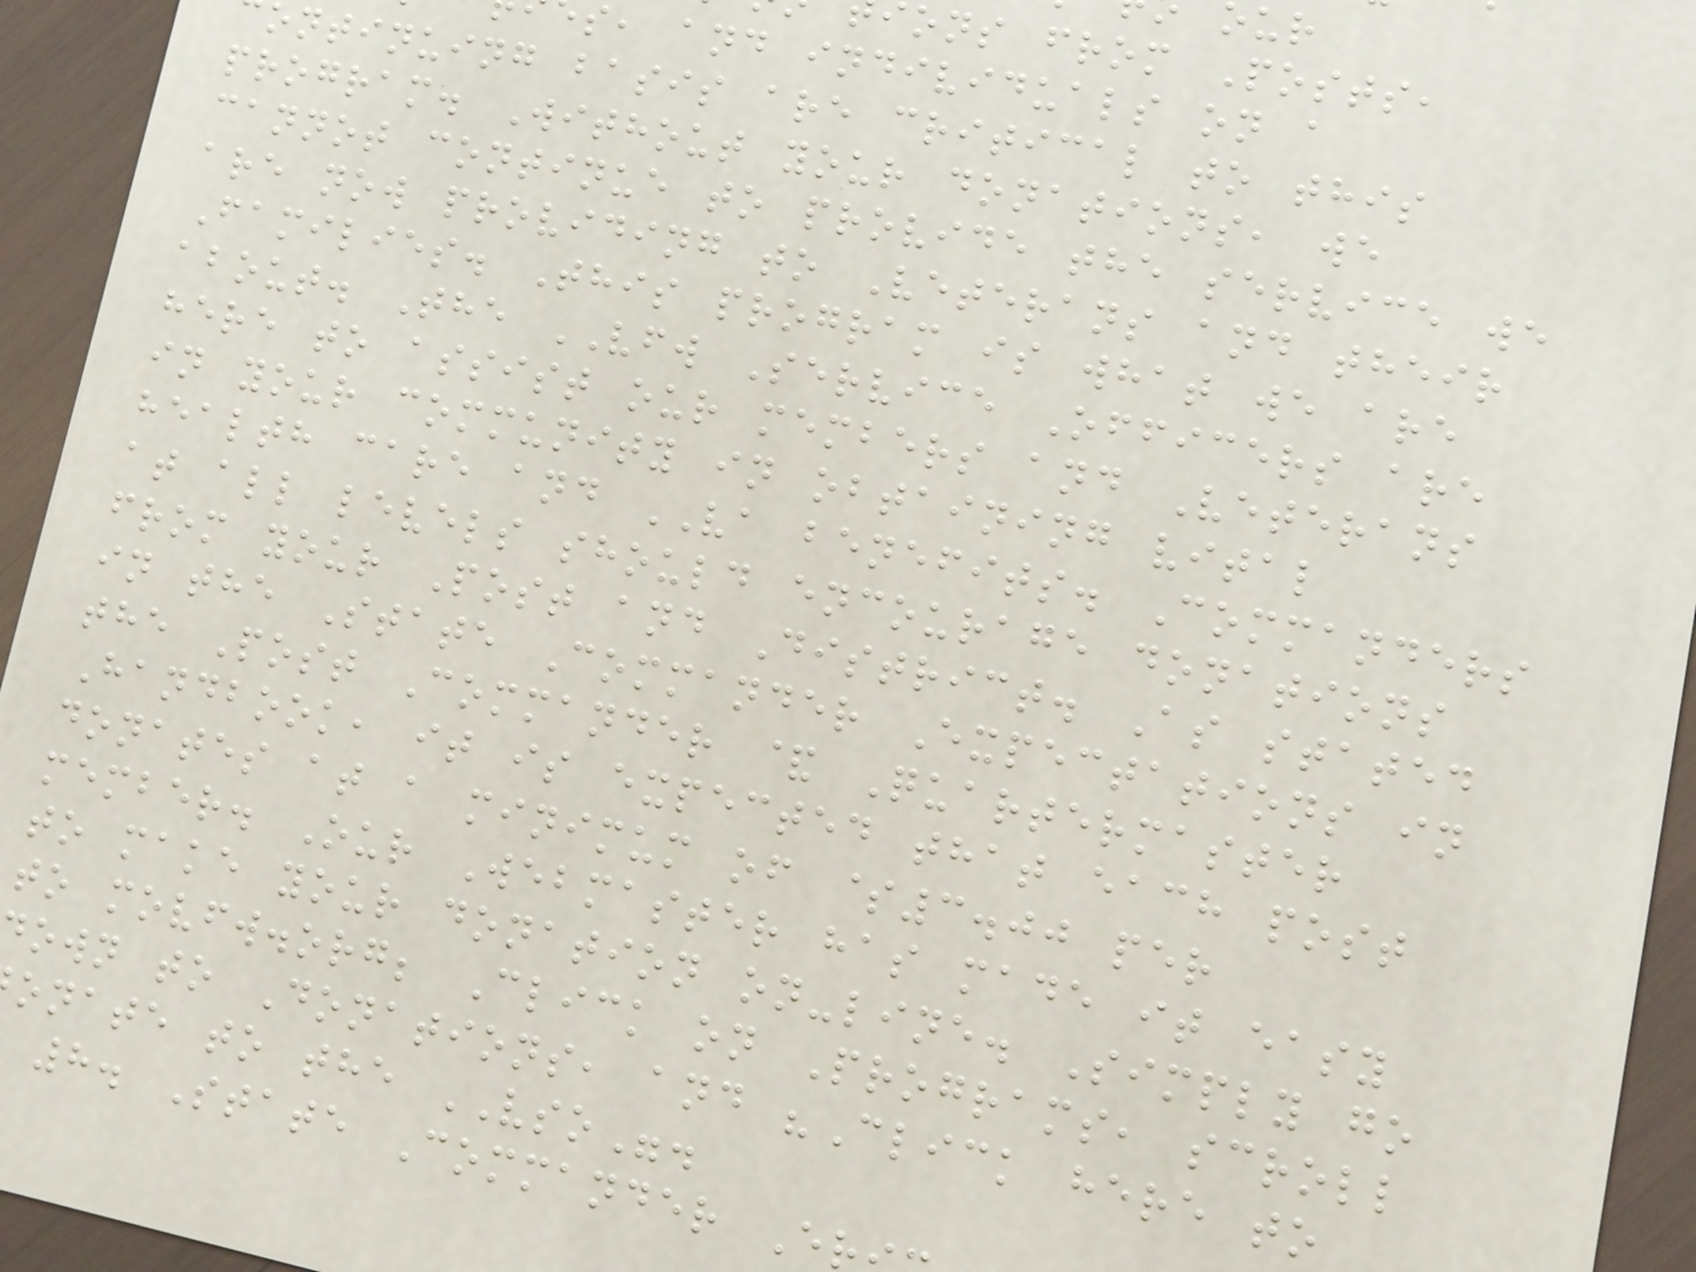ons from Posts,
s, and individuals on a
ontinuing basis are critical to this
program. Without your donations, we
cannot continue to provide the service we
are now providing to Veterans and their
Families. This program is what we are
about. The VFW Service Officers are
here to assist our members and Veterans
in your community in obtaining vital
health care and VA benefits. Commanders
at all levels should encourage donations
from your Post and District. As stated
in the State Commander Expectations in
the Post Commander & Quartermaster
Handbook, it is expected that each post
donates at a minimum of $3.00 per
member. Our Webmaster has made it easy
to make your donation on-line. Simply go
to movfw.org; Click on Programs, scroll
own to Donations, and "Click here to
onate to the VSO".
8. State Commander E
